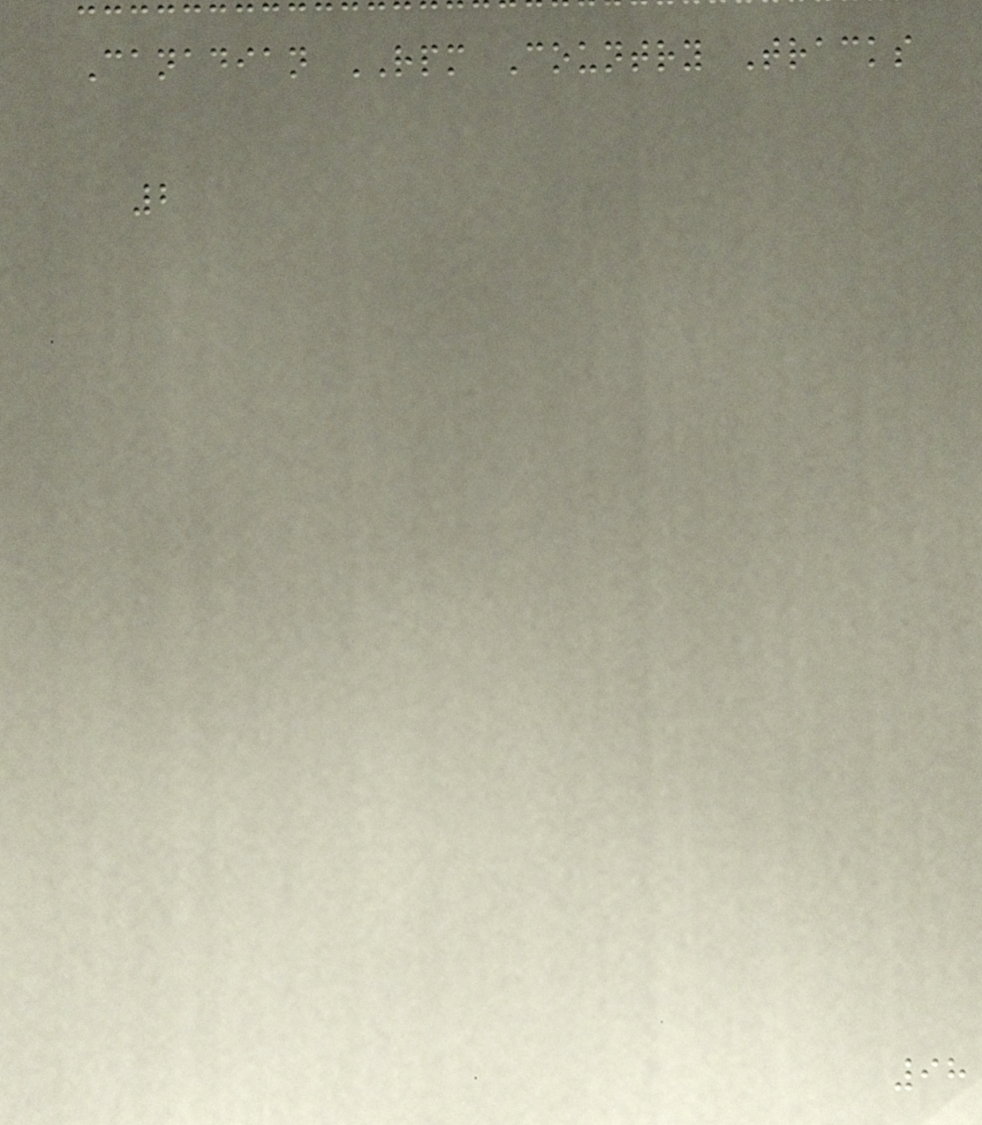Canadian RPM Country Tracks
2
98
